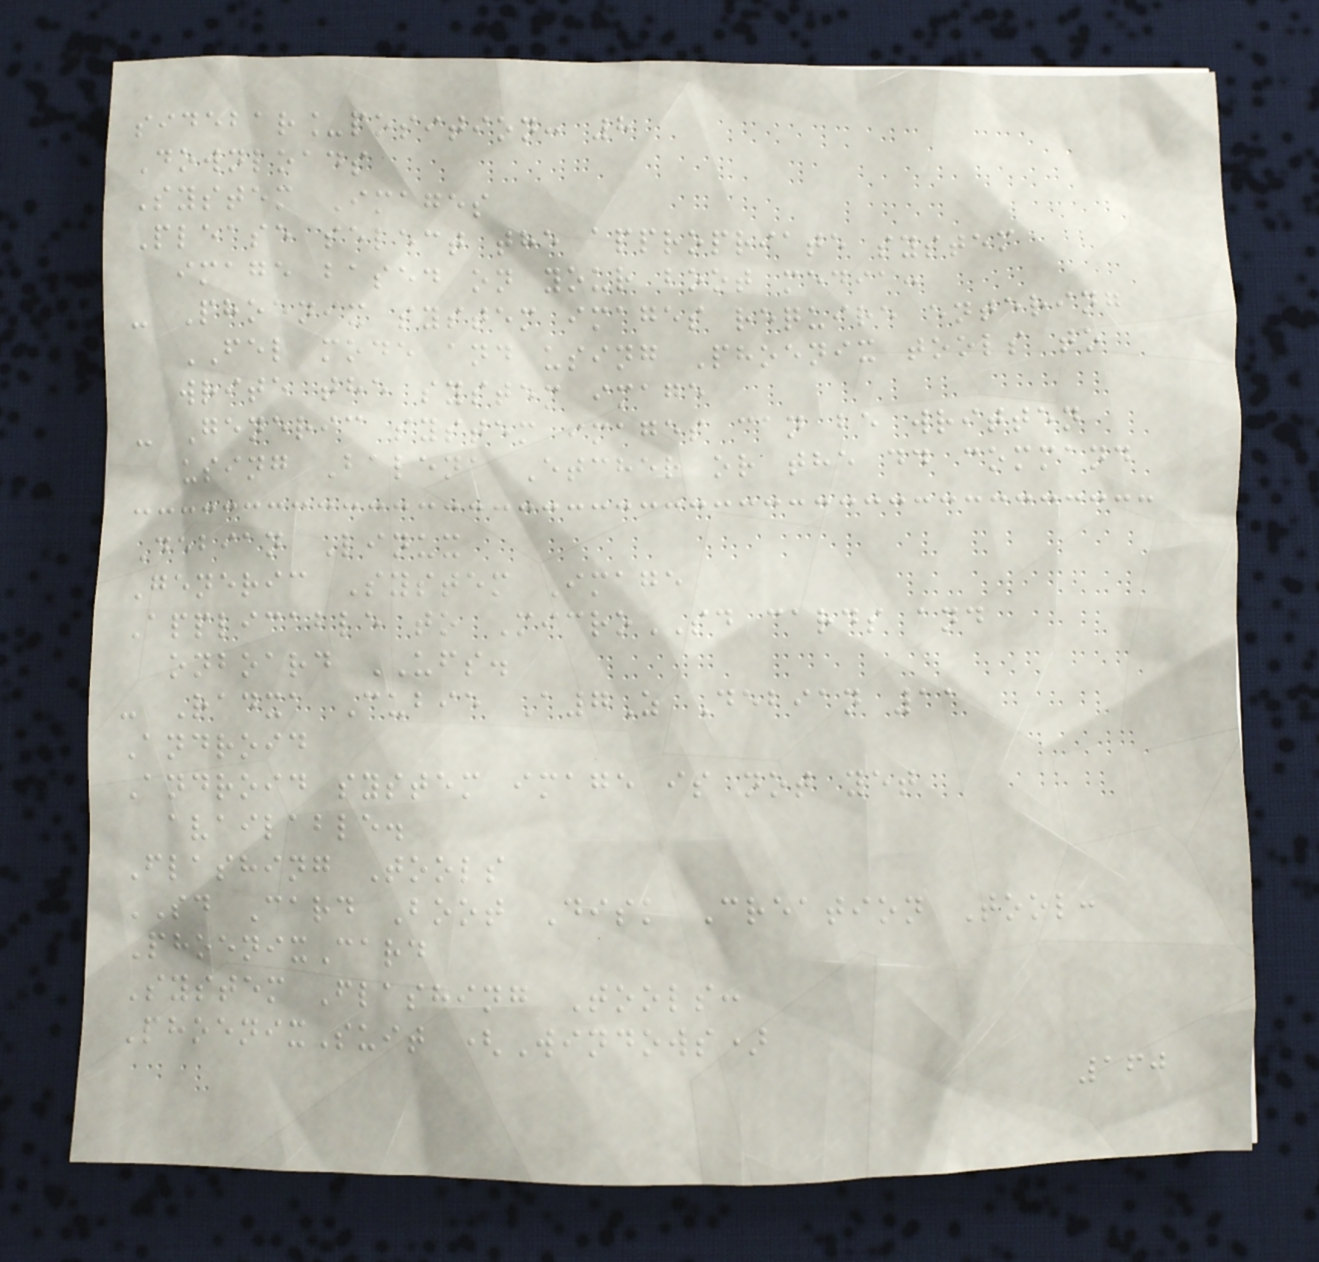sidebar_position: 8
Downloads
System Images
Please select the appropriate system
image based on your boot media:
- Phoenix system images require entering
FEL mode and using Phoenix tools to
write the system image
- Generic system images can be written
using Balena Etcher or the dd command
Debian Linux
Generic System Image
Applicable to MicroSD cards and
onboard UFS.
- Radxa Cubie A7Z Debian 11
Android
Android system image is not yet
available.
Flashing Tools
SD Card Boot Disk Creation Tool:
PhoenixCard
System Flashing Tools:
PhoenixSuit (Windows)
160
